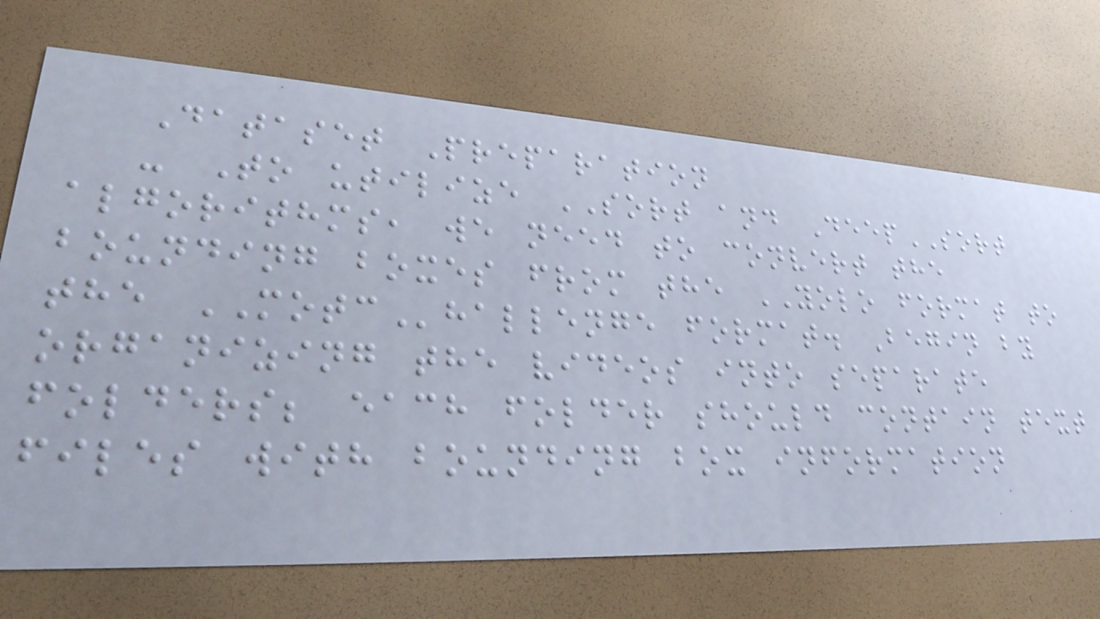Dataset Preparation
- To utilize SORT and DeepSORT
algorithms, we need to convert the
bounding boxes from the YOLO format to
the MOTChallenge format. Begin by
organizing the videos into separate
folders; each folder should contain text
files with bounding box information
